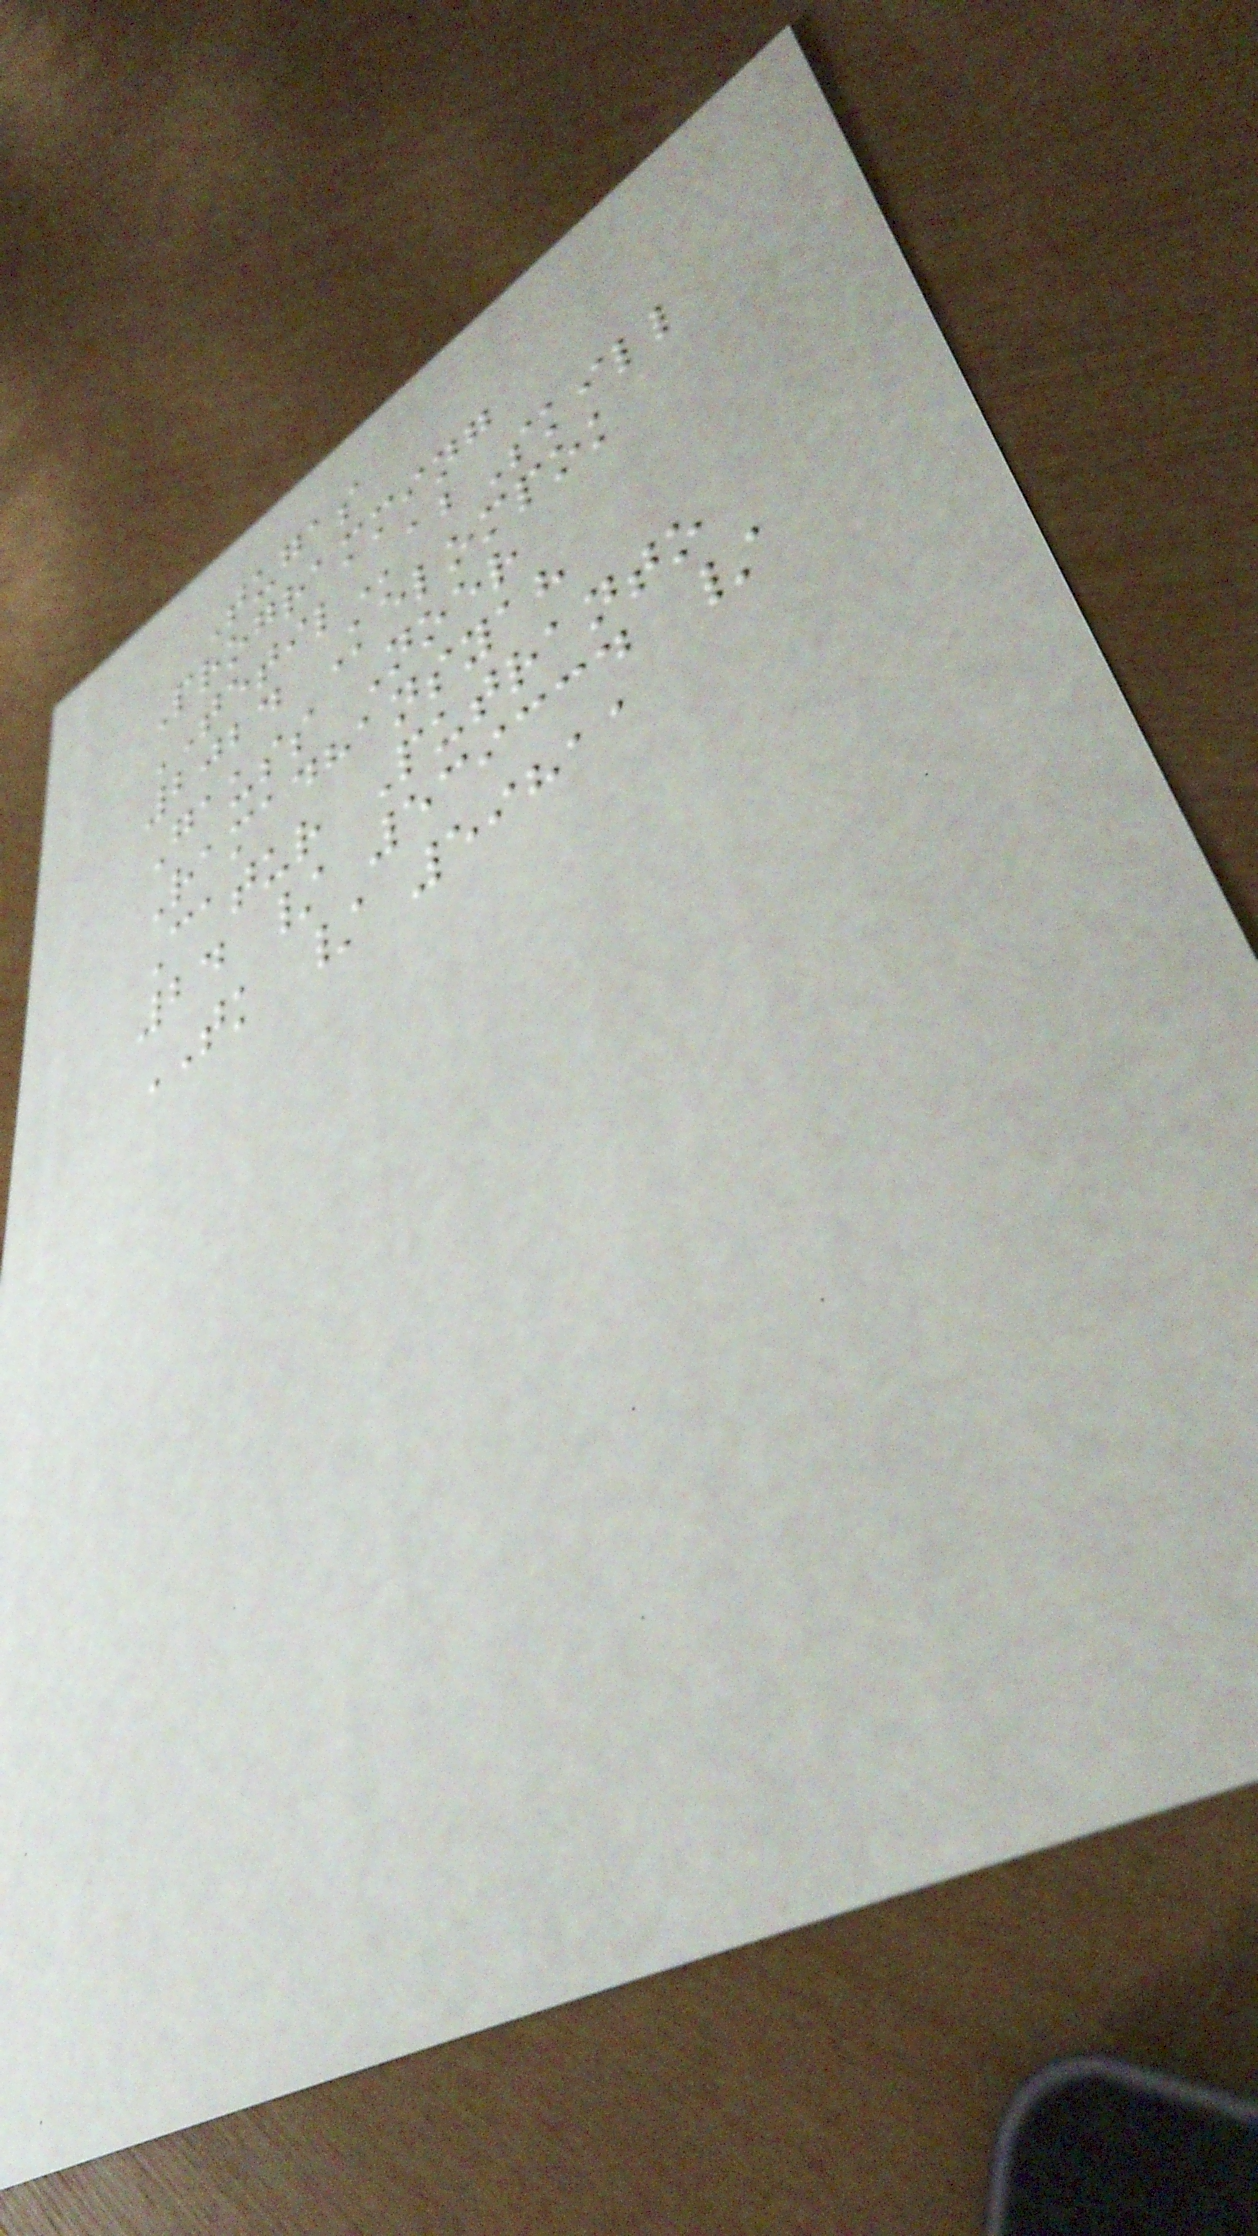Tugas
Programming
TETILabSkill
2024 Kelompok
Gauss Noer
Ramadhansyah
Catur Putranto
24 / 539334 /
TK / 59811
